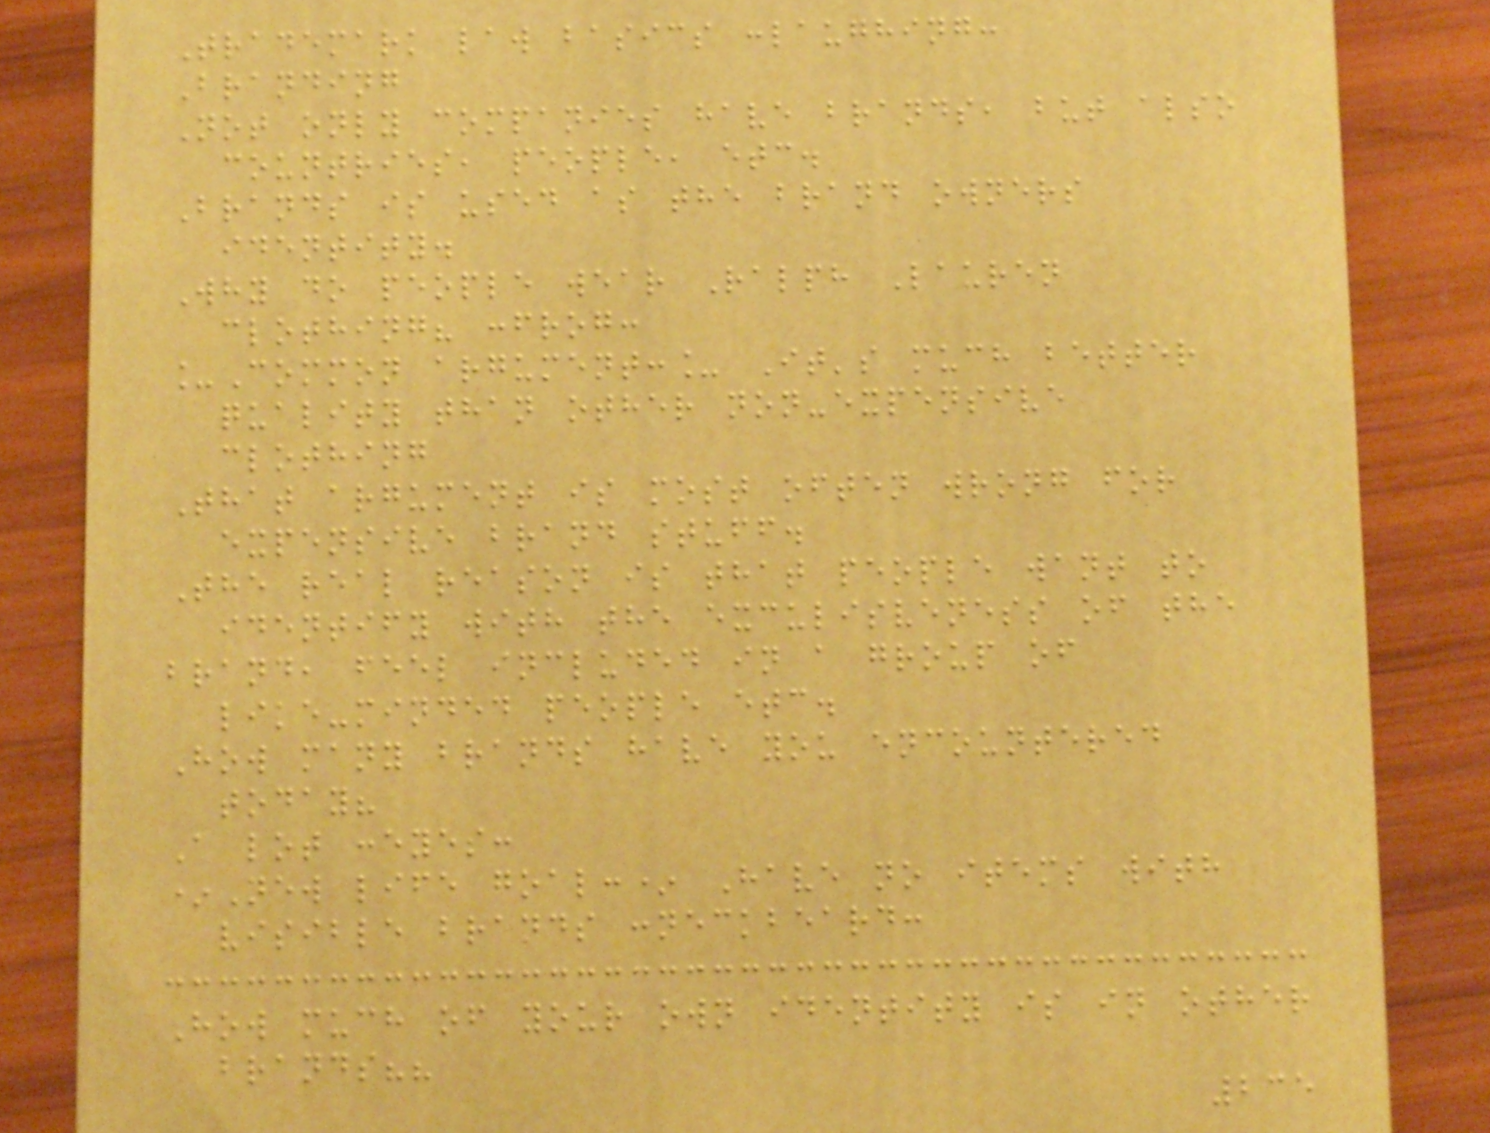Trademark law basics :laughing:
Branding
Not only companies have brands, but also
countries, people, etc.
Brands is used as the brand owners
identity.
Why do people wear Ralph Lauren
clothing? :frog:
_Common argument:_ It's much better
quality than other non-expensive
clothing
That argument is most often wrong for
expensive brand stuff.
The real reason is that people want to
identify with the exculisveness of the
brand, feel included in a group of
like-minded people etc.
How many brands have you encountered
today?
A lot :eyes:
*New life goal:* Have no items with
visible brands :neckbeard:
How much of your own identity is in other
brands??
235
